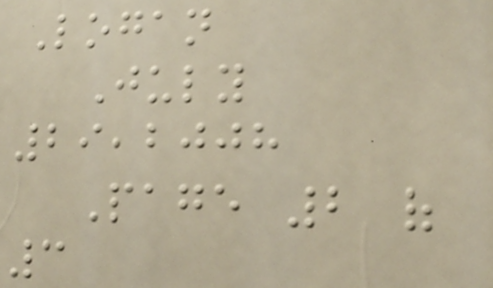Logan
July
29,2008
Page 2 of
3
